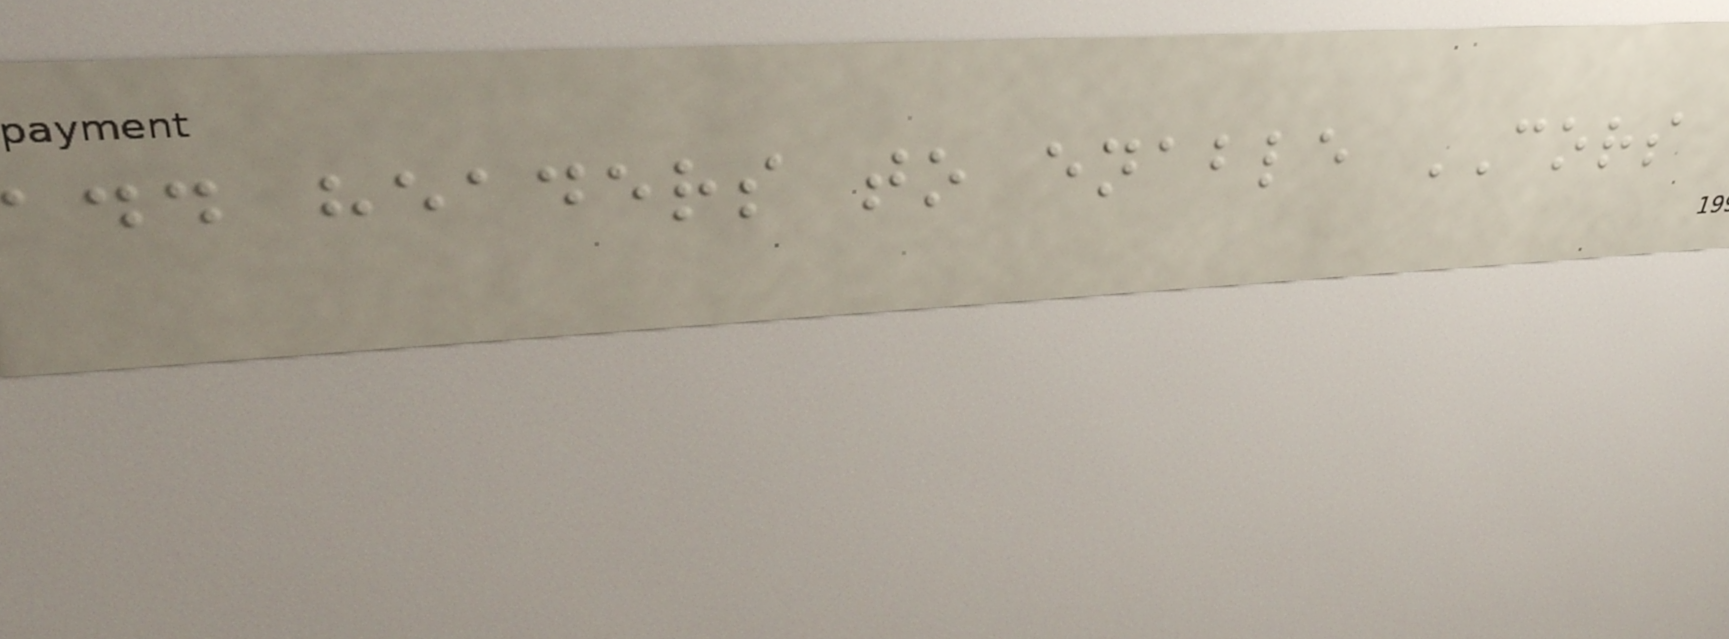add headers to enable CORS
